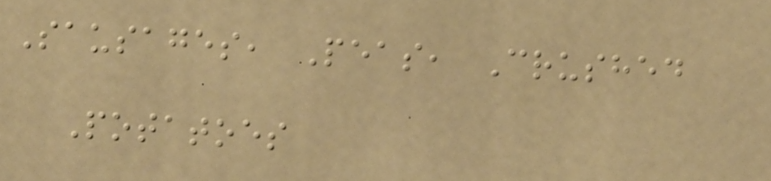Sausages, Peas, Crushed
Potatoes
